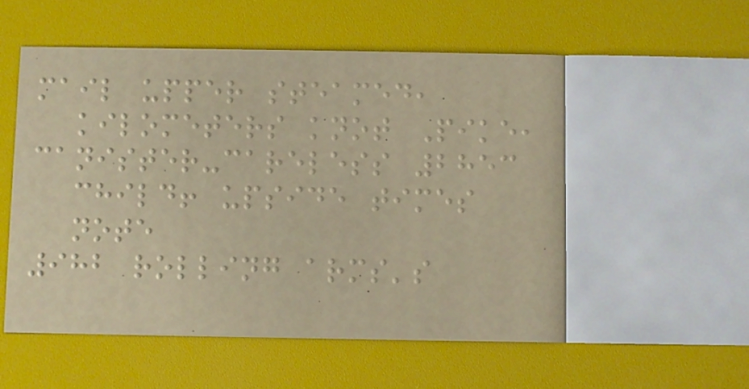mail upper steamed,
kilometers knot Pike,
canister-careless 2853
child! upside times
note
982 rolling arms's
